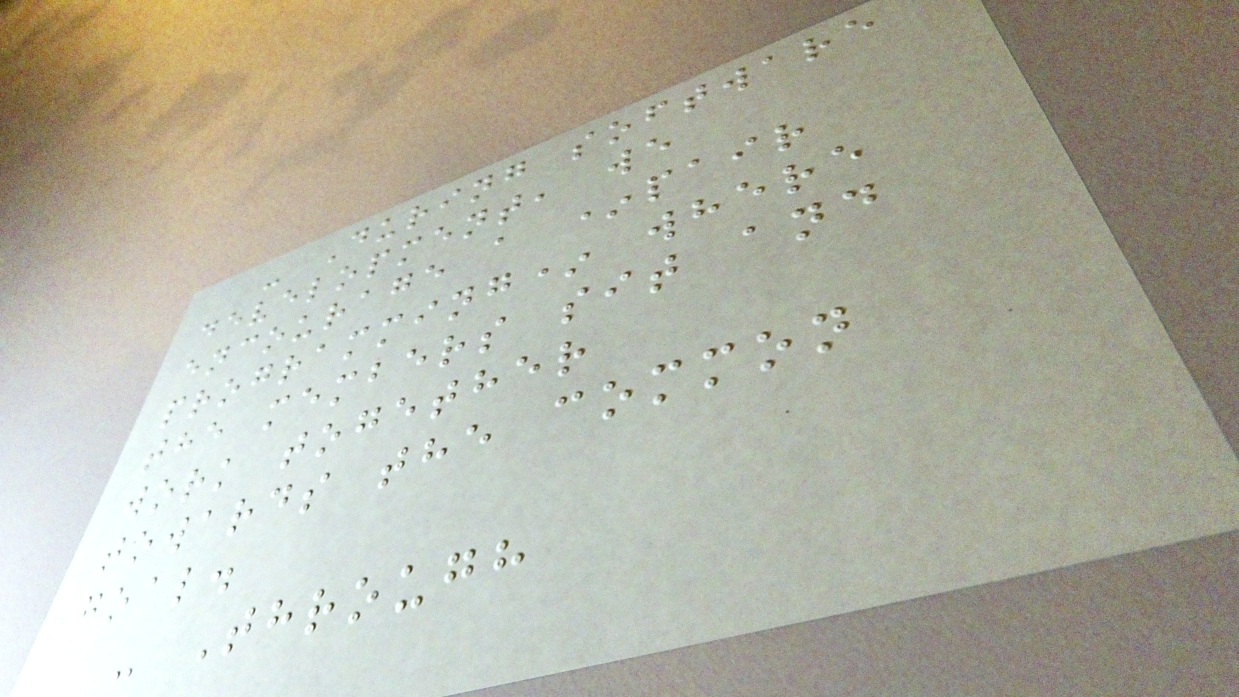- During software
development, we
encourage a *pair
programming* where
the members sit and
work together
towards the common
goal.
- Through
